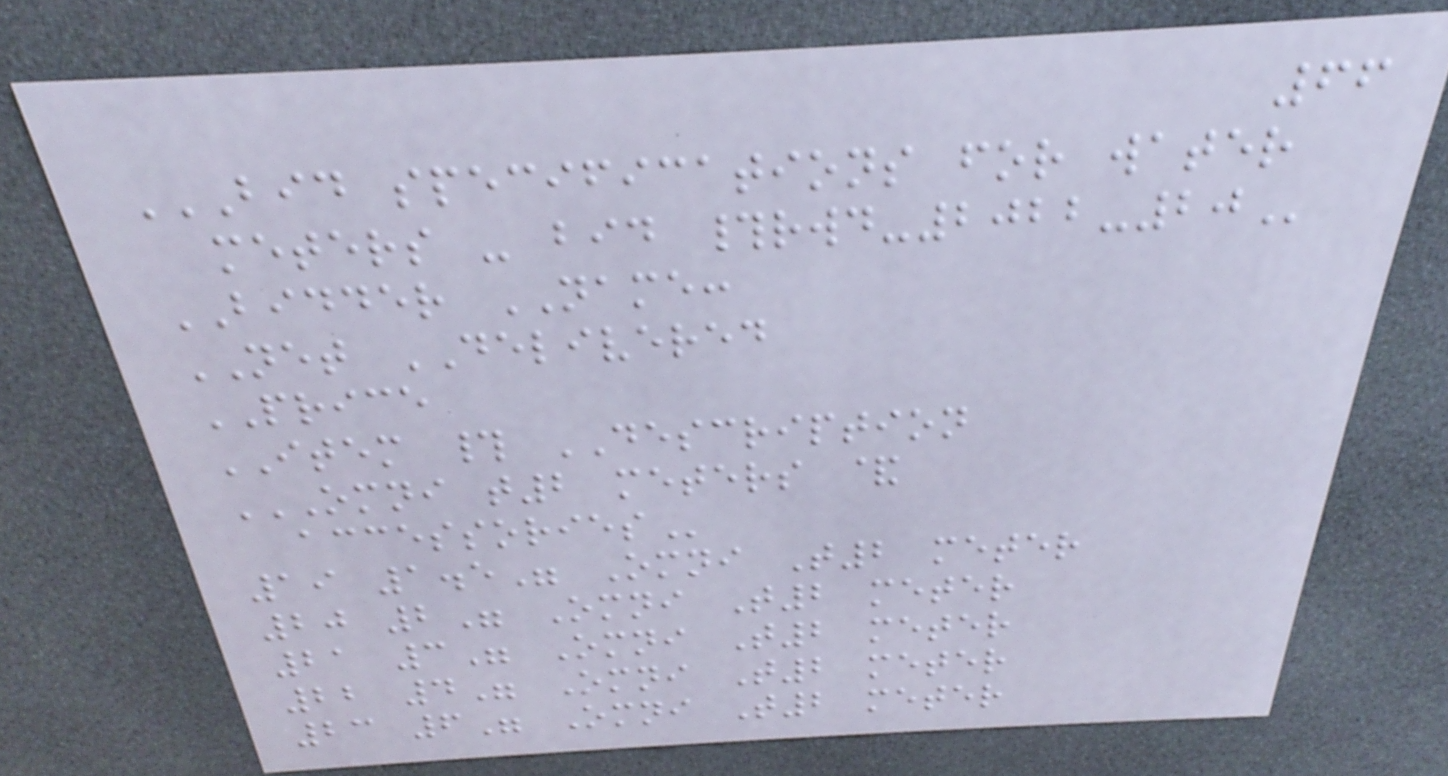66
BID SPECIFICATIONS FOR WATER
METERS - BID #RWD-2022-20
BIDDER NAME:
NET DELIVERED
PRICE
ITEM # DESCRIPTION
OMNI T2 METERS &
ACCESSORIES
19 1.5" Omni T2 meter
20 2" Omni T2 meter
21 3" Omni T2 meter
22 4" Omni T2 meter
23 6" Omni T2 meter
